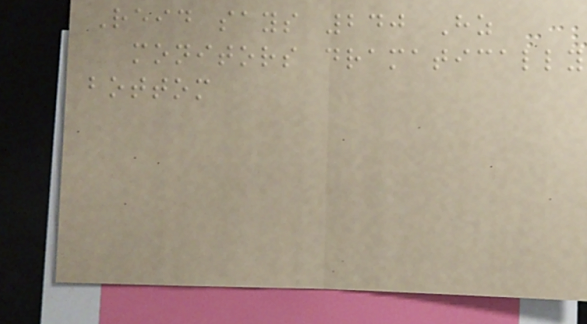Reid says 240 Hz
monitors dramatically
bottom
